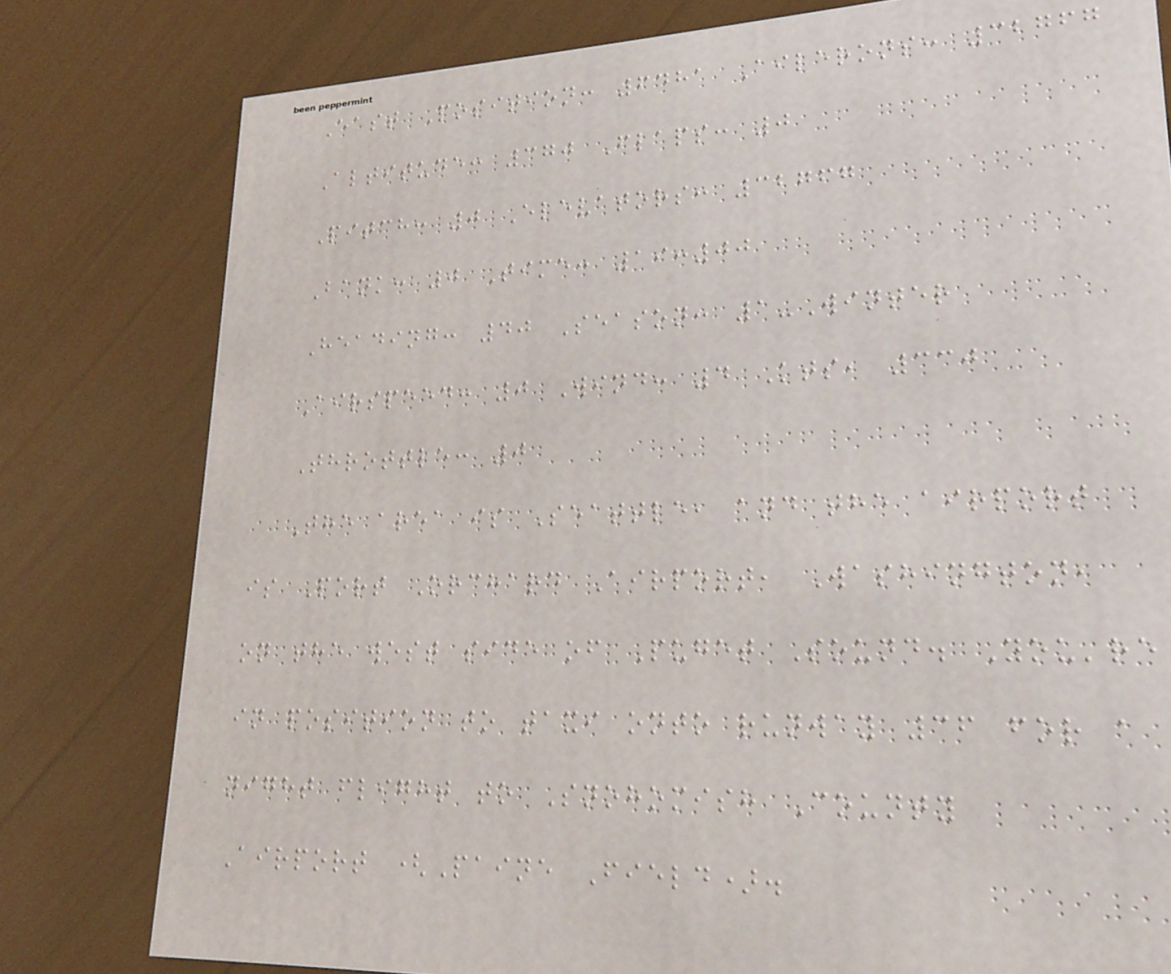East Position: 6481 Ailerons: 32767
Altitude: 370 Flaps: 0
Pitch: 0 Elevators: 32767
Bank: 0 Time: 19:00
Heading: 40 Season: 1-Winter
Airspeed: 0 Wind: 4 Kts, 330
Throttle: 0
The area is Seattle, and the airport
is Port Orchard Airport, Washington,
on the west side of Puget Sound. You're
in position to taxi onto runway 36 for a
night flight to Snohomish County
Airport (Paine Field).
